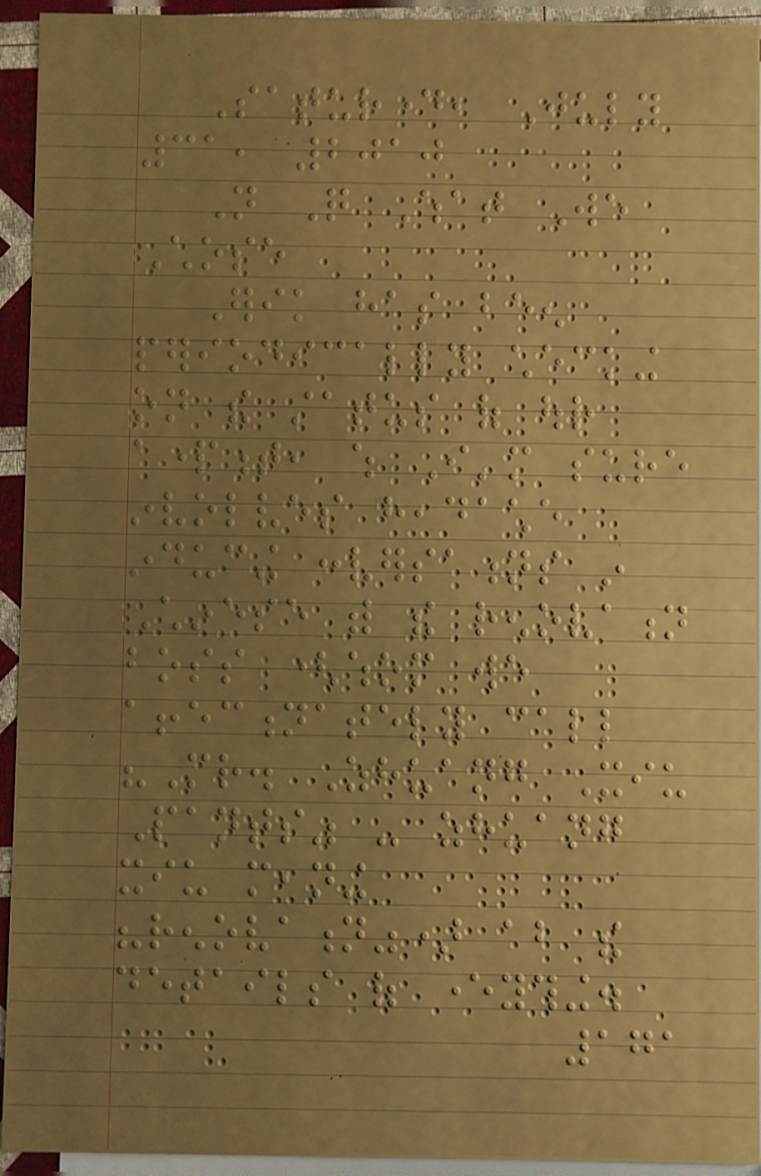Saturday, July
31, 2010
Not Quite What We
Chose
Erik has been
periodically checking
on the status of our
apartment, which I'm sure
involves headache
inducing conversations in
Chinese with the renovation
boss (whom we
affectionately call
"Mr. Zhuang Xiu
Pants" - zhuang
xiu meaning
"renovation") about the
details of everything.
171
